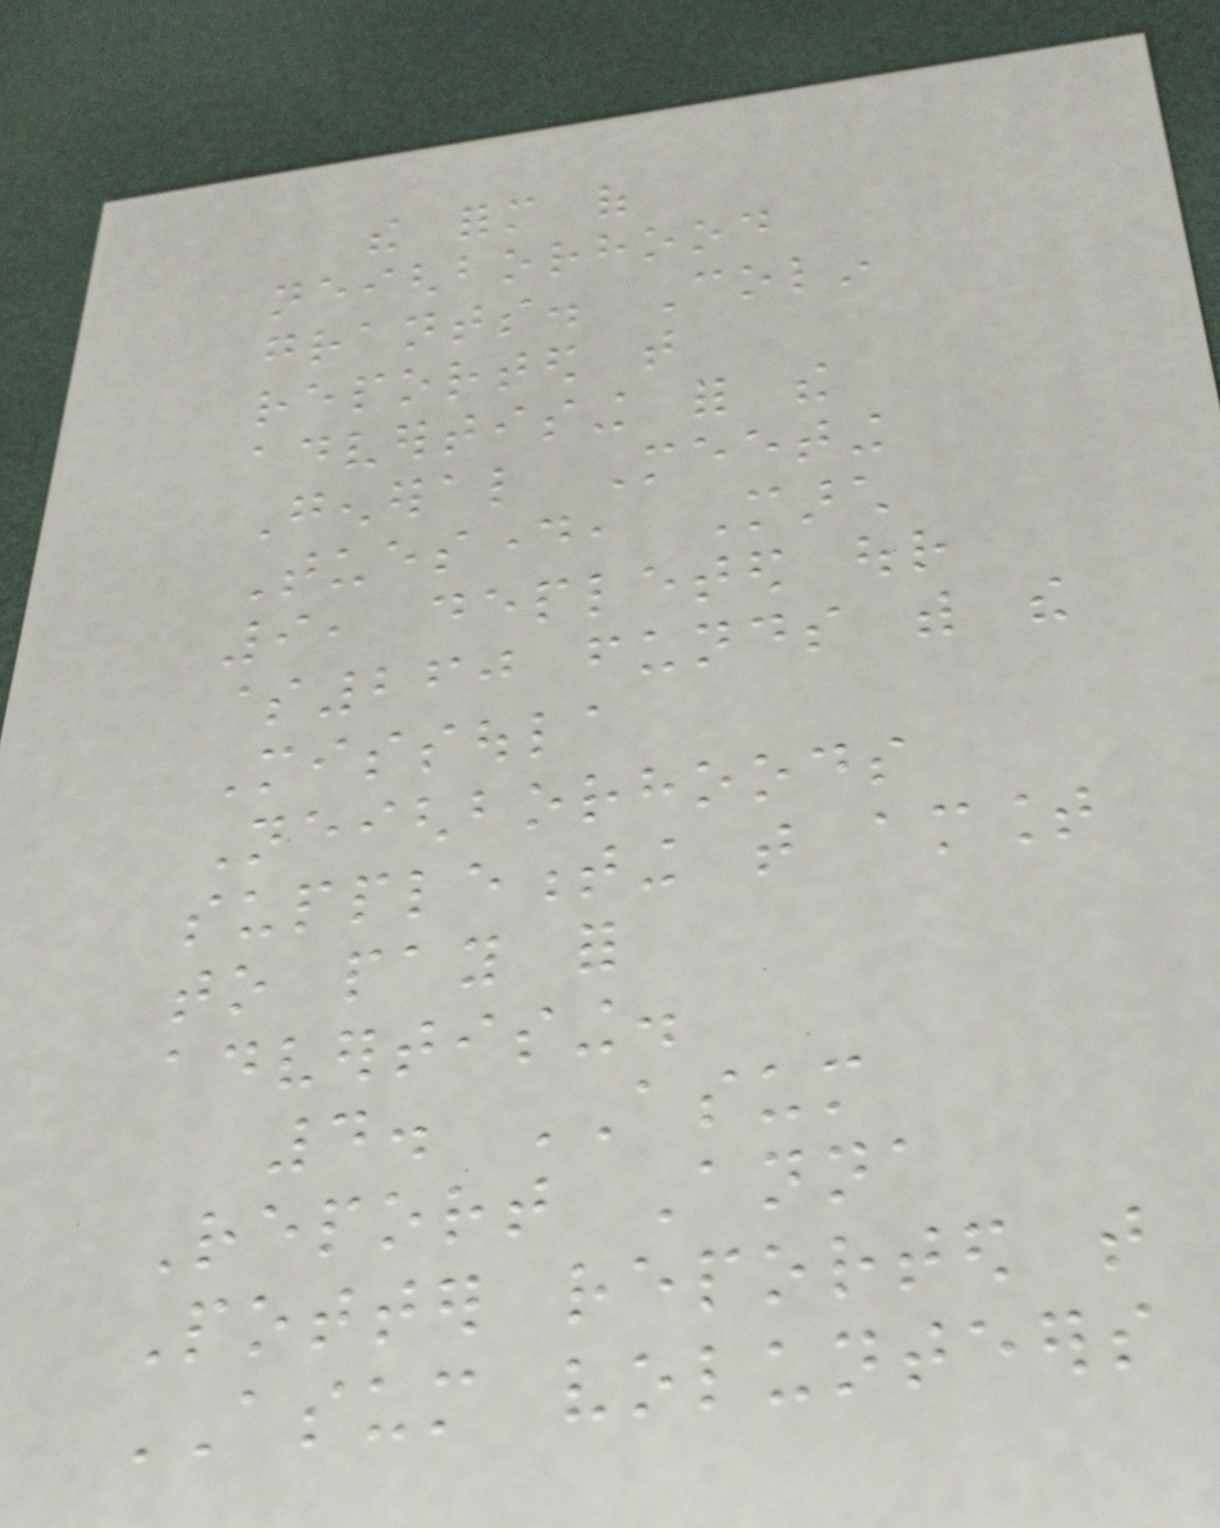the form of
neighborhood
grants. Colin
reported that
advertising for the
General Meeting
Tuesday, March
9, depleted our
$260 funds with the
Missoula
Neighborhoods
supplementing that amount
to pay for
advertising.
4. ASUM
Report Anna
Potter reported that
ASUM volunteers
